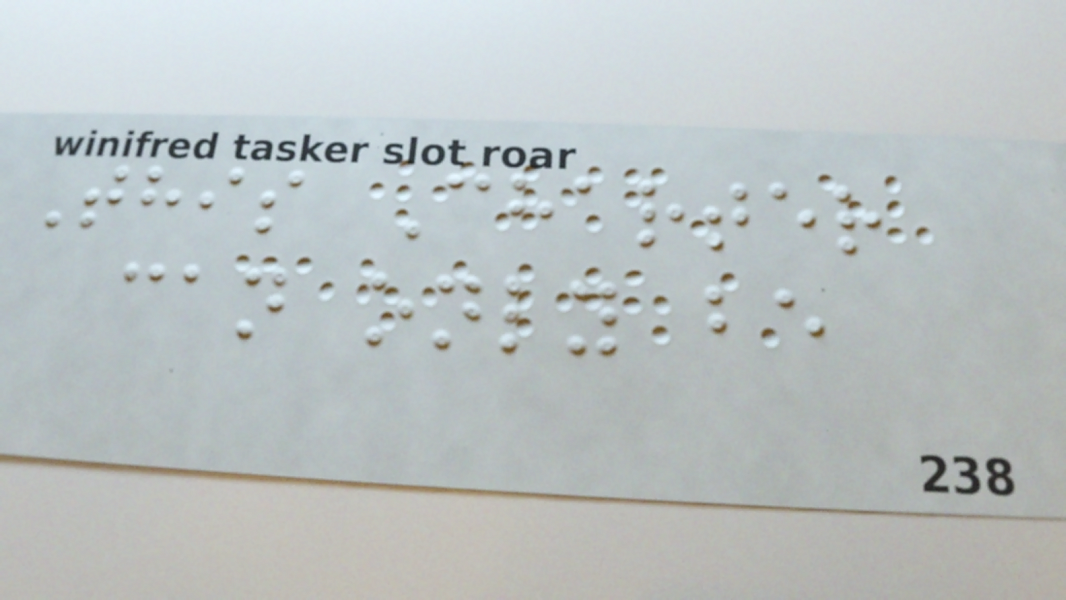This Charter
can only be
